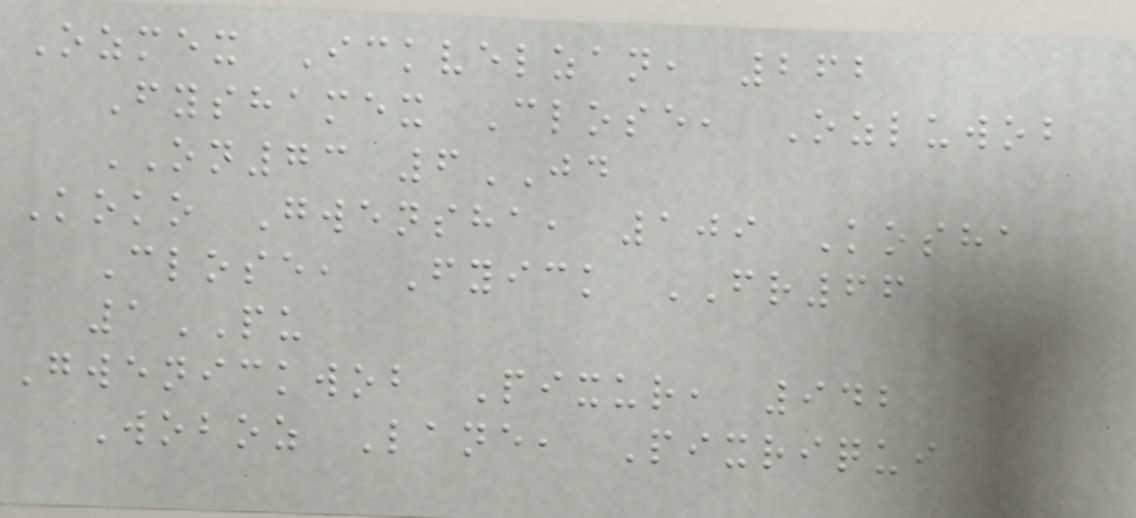Ozmex Ickvelzan, 262
Fyshamex Close, Ozluwob
ON73 6JD
Koko Gwensha, 109 Kosha
Close, Fyick FR66
1PU
Gwenickwob Pixur, 942
Woboz Lane, Pixriqui
